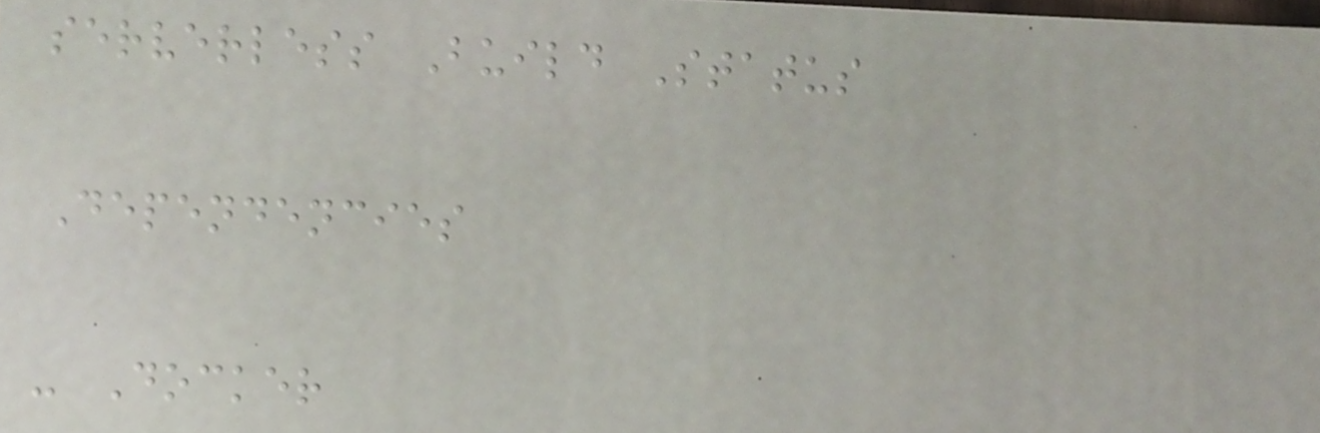serverless Build Status
Dependencies
- Docker
